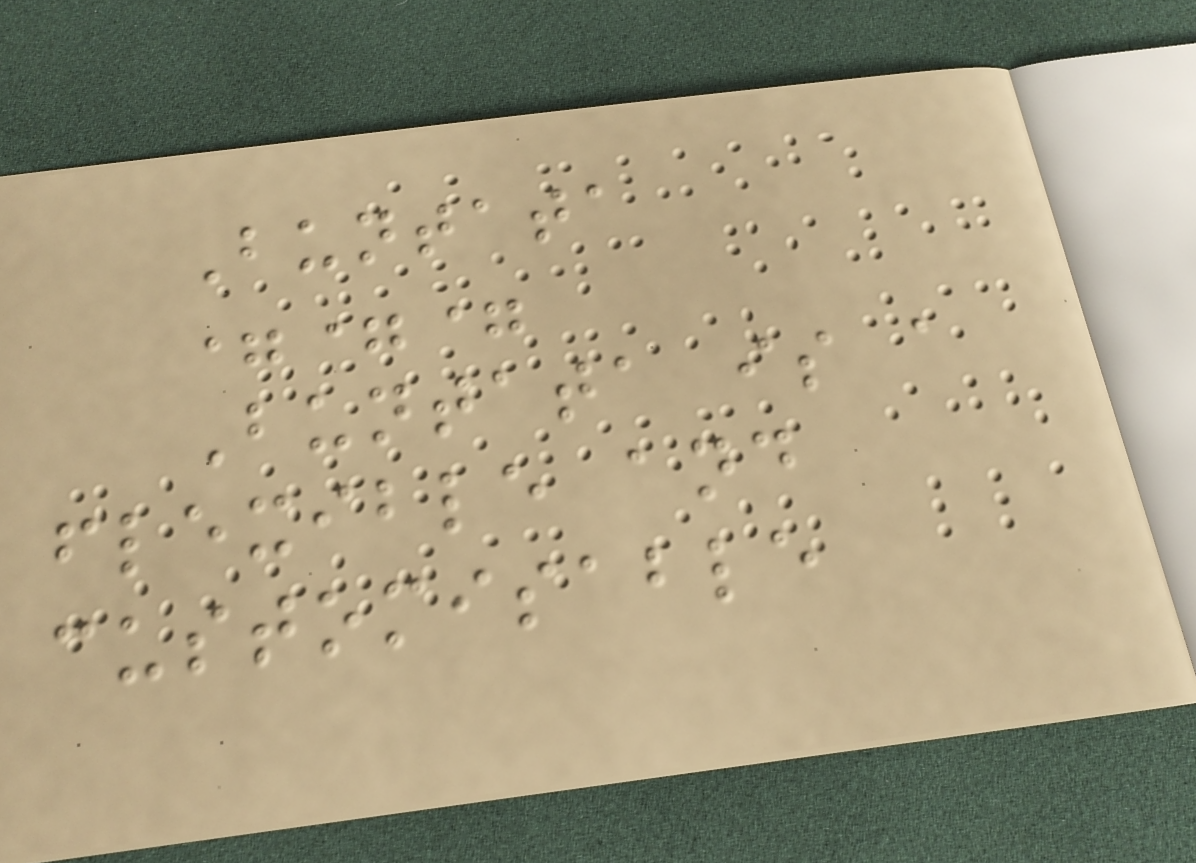Buntata
===
Buntata is a
flexible and
customisable
